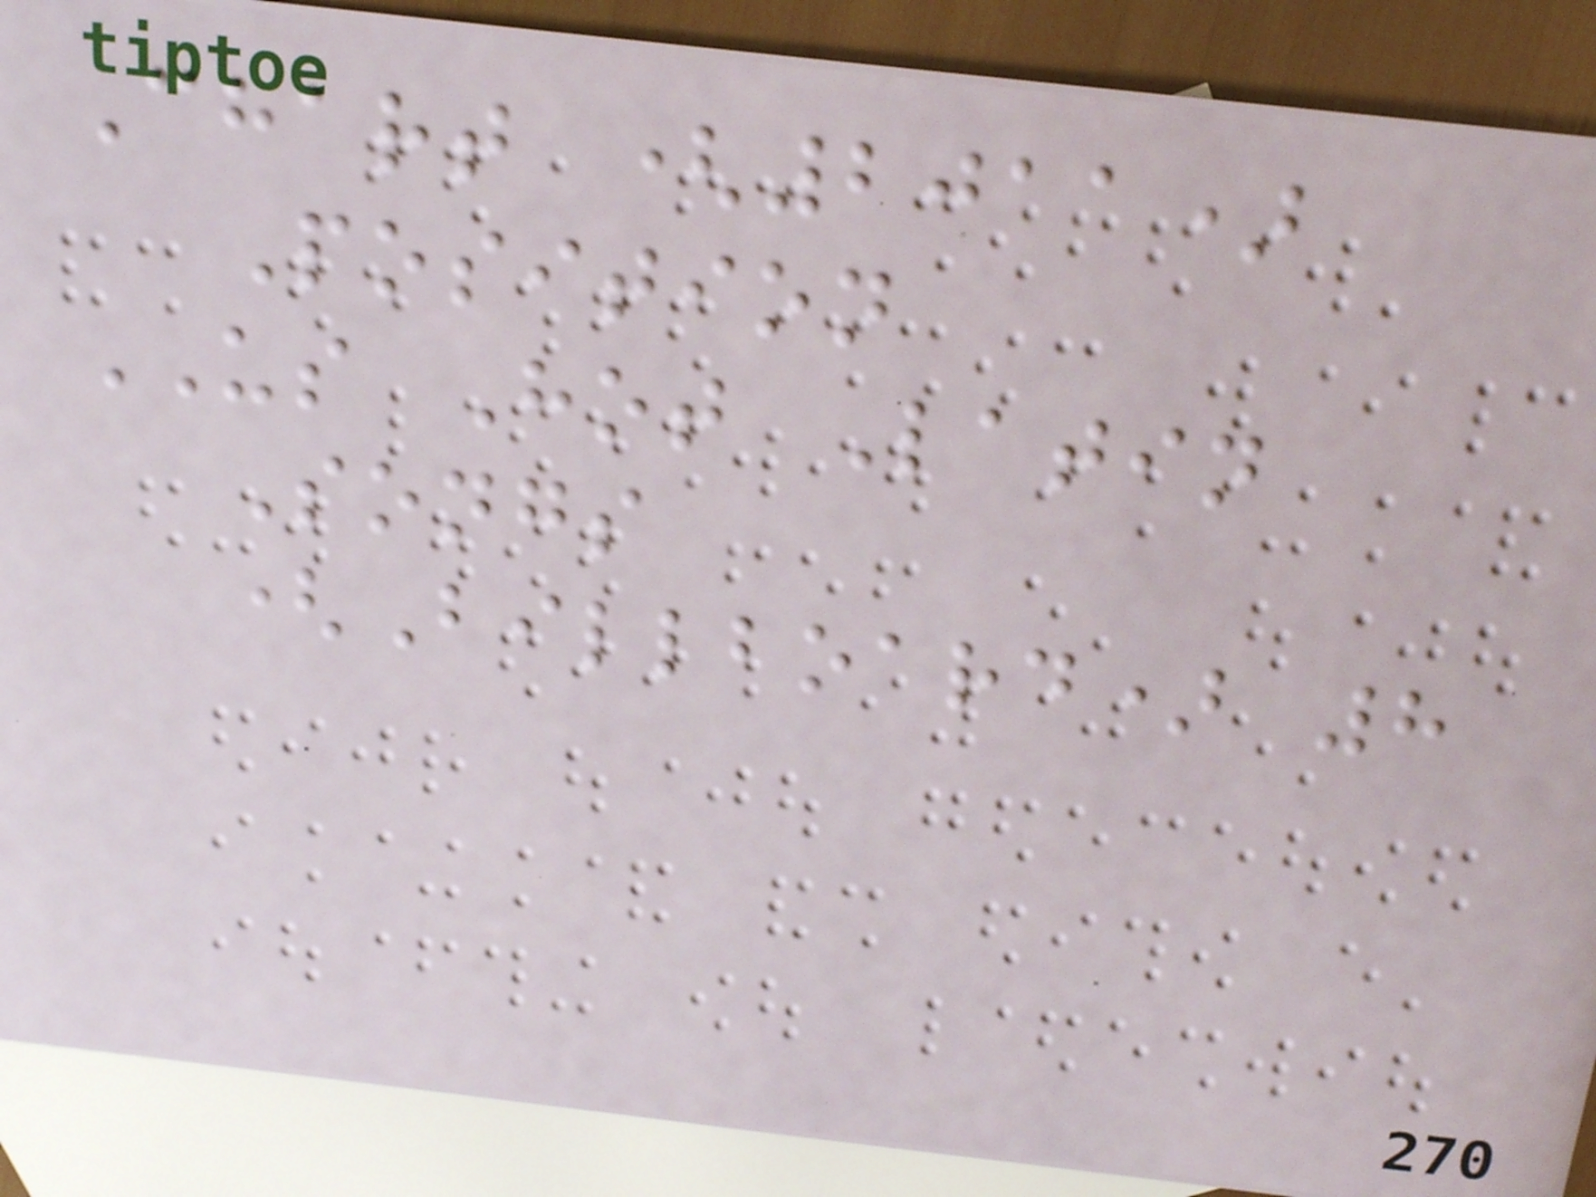Chart (2011)
Position
US Hot Latin
Songs
(Billboard) 8
